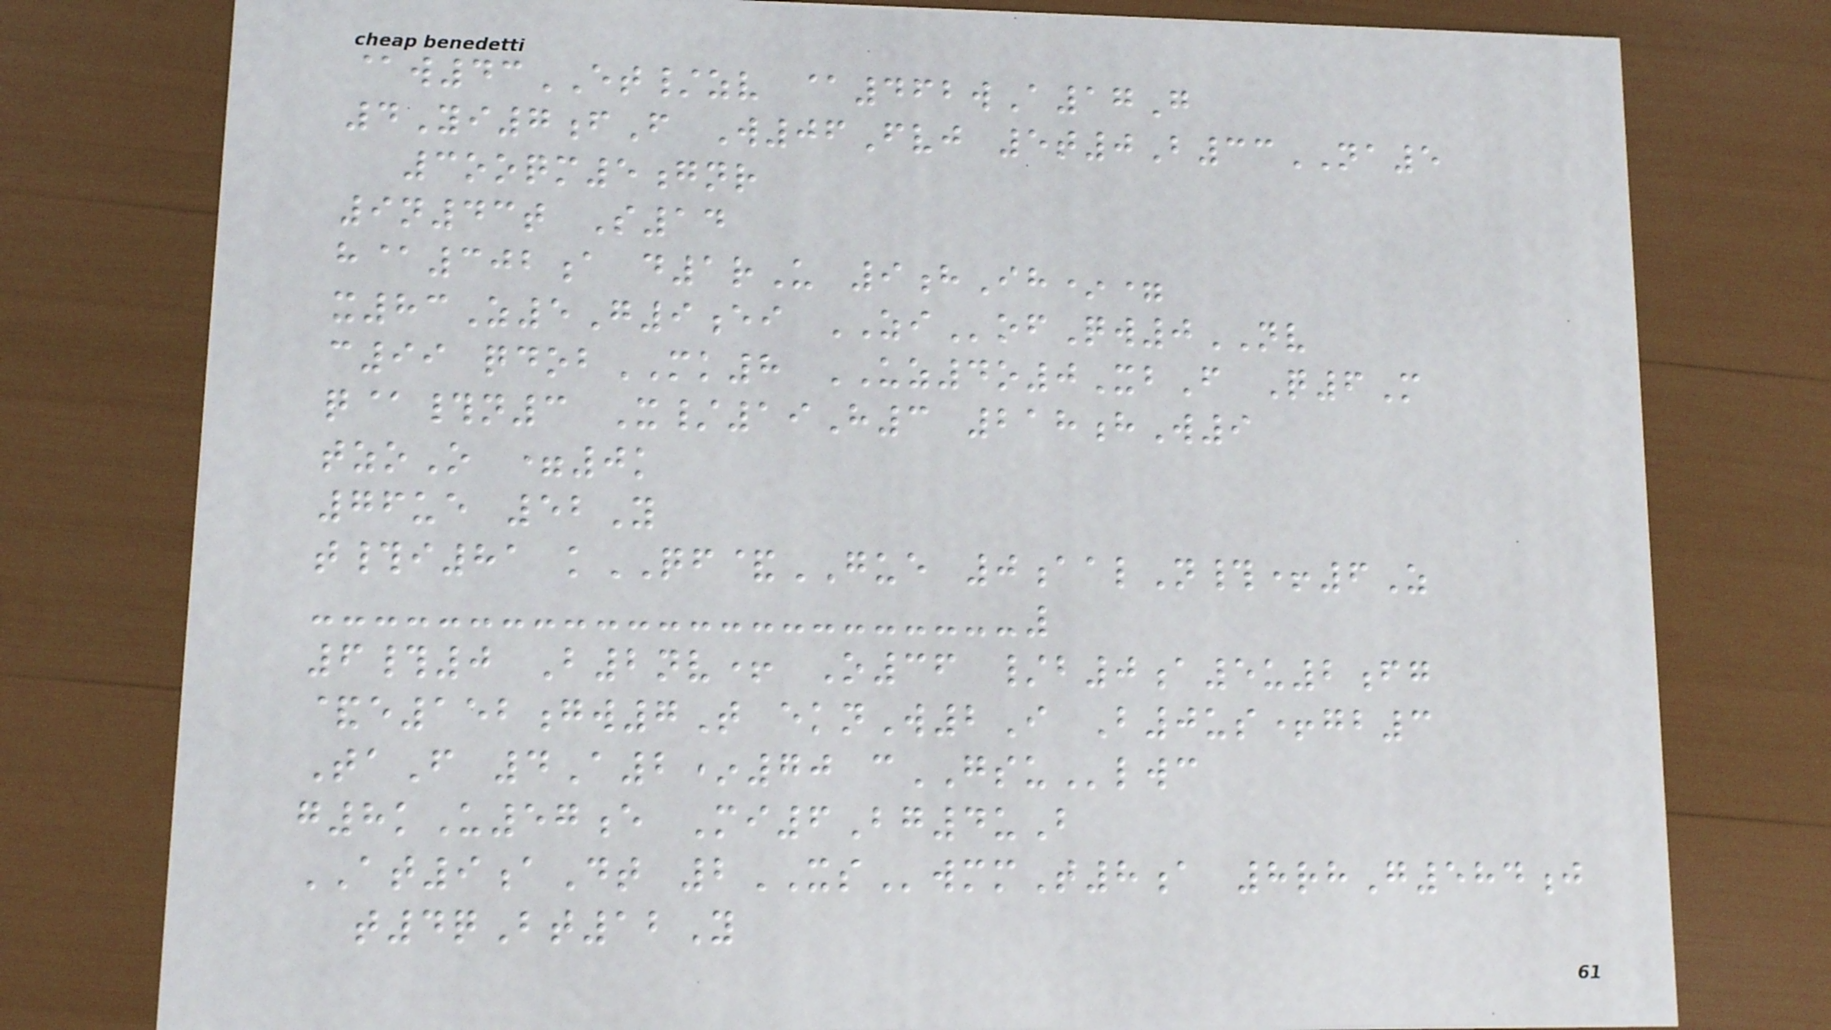@w43ET/zv @462wA17G
4Yi7fF W06Fvj 5t0B33NA5
3ooqm5gnr
9n43t S14
h@302a d1rU 9hIh*=
x83Z5G9ei ZIofQw0NV
c99 qdobMK8 UZ4o0XbF Q6M
q@#n3 X/19H3 218hW9
tzoO =0k
76ue 52Y
t#i81 kQF&GUE 0aalN#+6Z
6#0 B2nv+ O36 /b0a5u2fg
&e152gw7T eknW2I B0us+gb3
TaF 4A2*70 cGSUlwc
g8kU57e Mi6Bg4uB
AT9aDt 2XSwmmT8a 8rhG584j
t4qBt12Y
